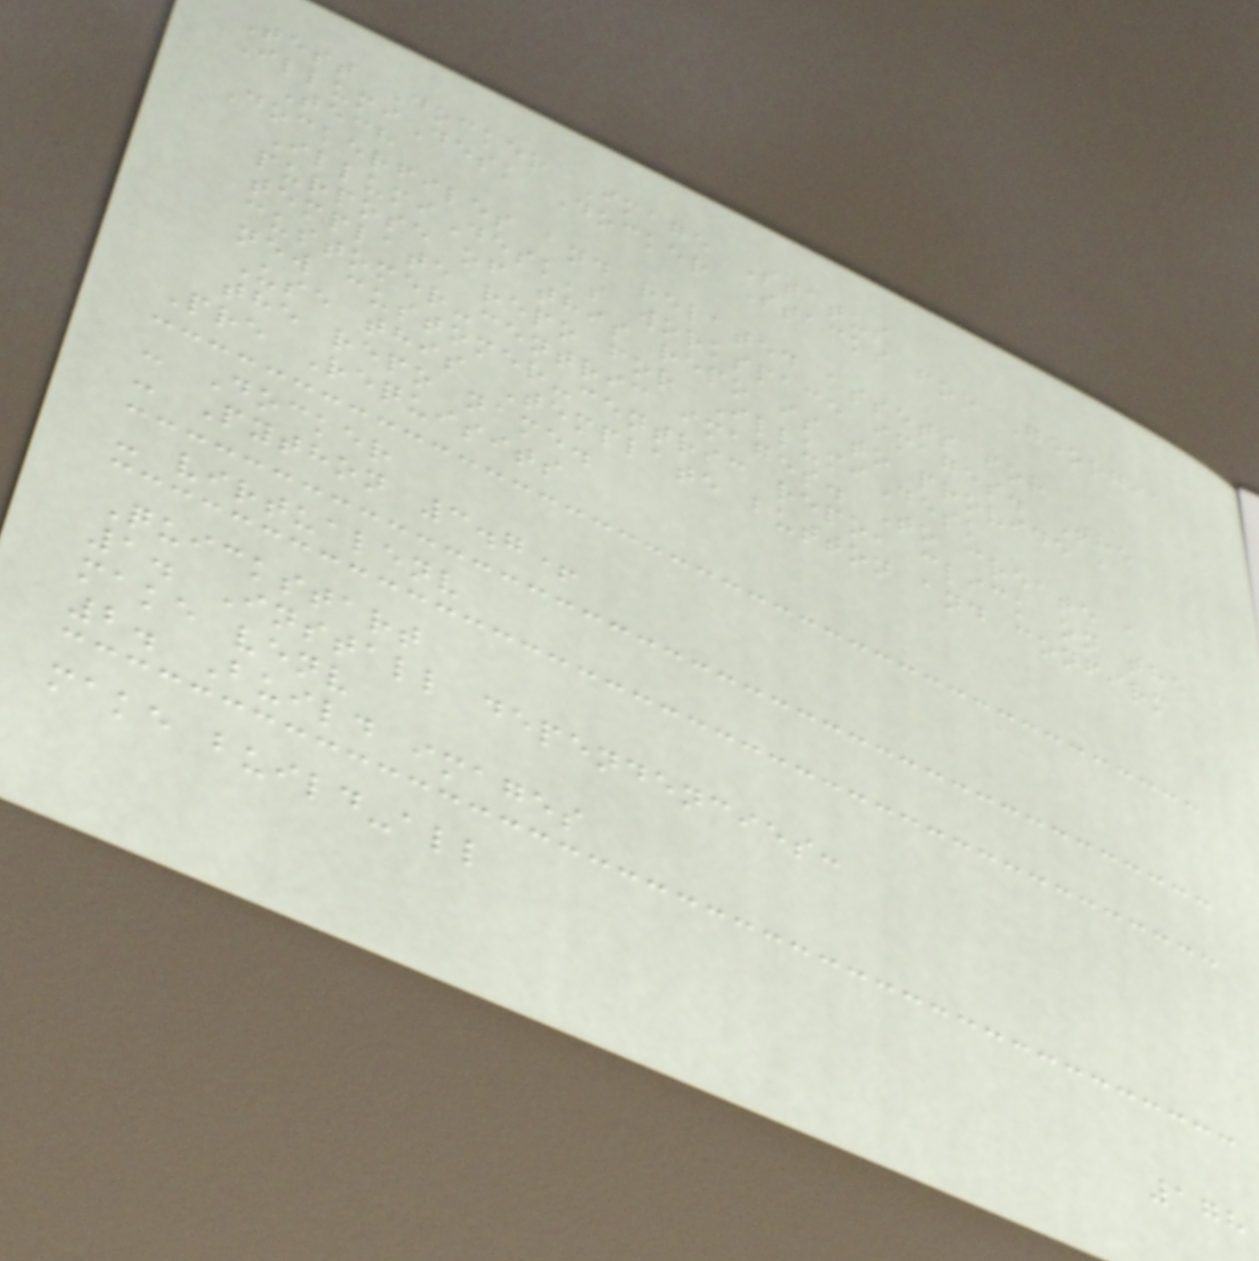Test Docker Image Status
IllumiDesk Docker Stacks for Georgia
Tech
Dockerfiles and related assets for
IllumiDesk's workspace images. The
purpose of this repo is to provide a
template repo for IllumiDesk
customer-centric images. To create a
new customer-centric repo, click on the
Use this Template button and confirm
the repo name.
Pre Requisits
- Docker
- Python 3.7+
- virtualenv
Quickstart
1. Install dependencies:
make venv
2. Build images
make build-all
178
